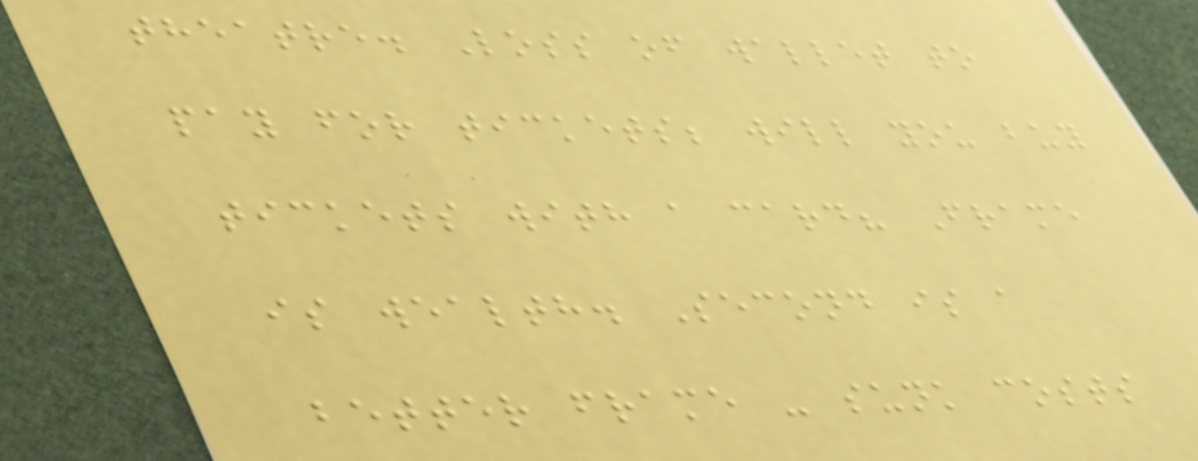theatre. Loss of wallet to
pay for tickets; will you buy
tickets with a card? Frame
is wealth. Second is a
better frame - sunk costs
